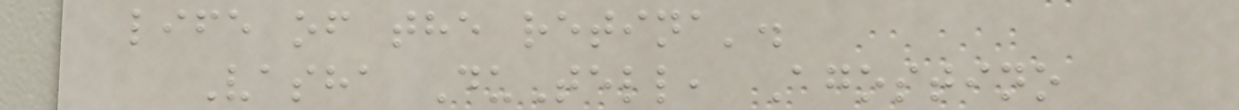life of the retina'.
Vasha DuTell, Agostino
